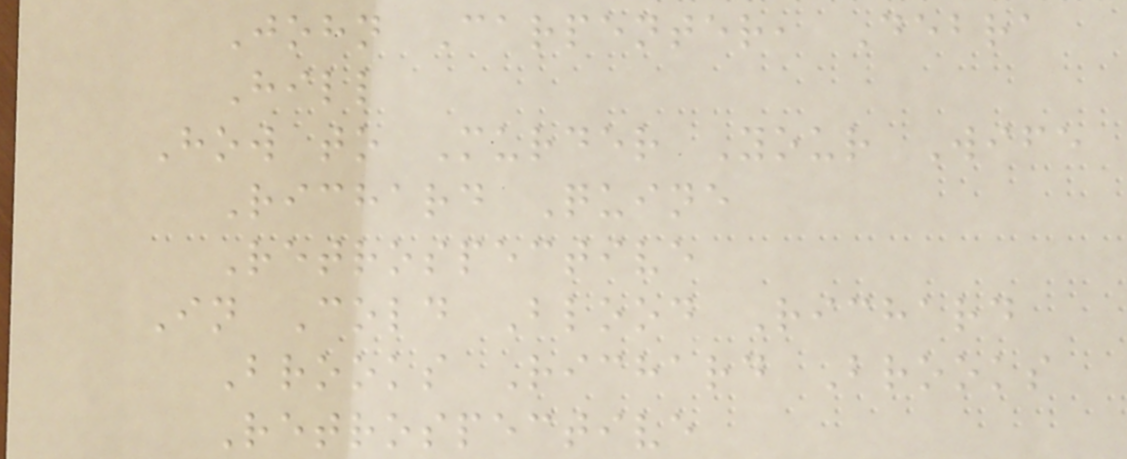John Carpenter, Debra
Hill
How to Murder Your Wife
Richard Quine
Retrospective
In Cold Blood Richard
Brooks Richard Brooks
Retrospective
